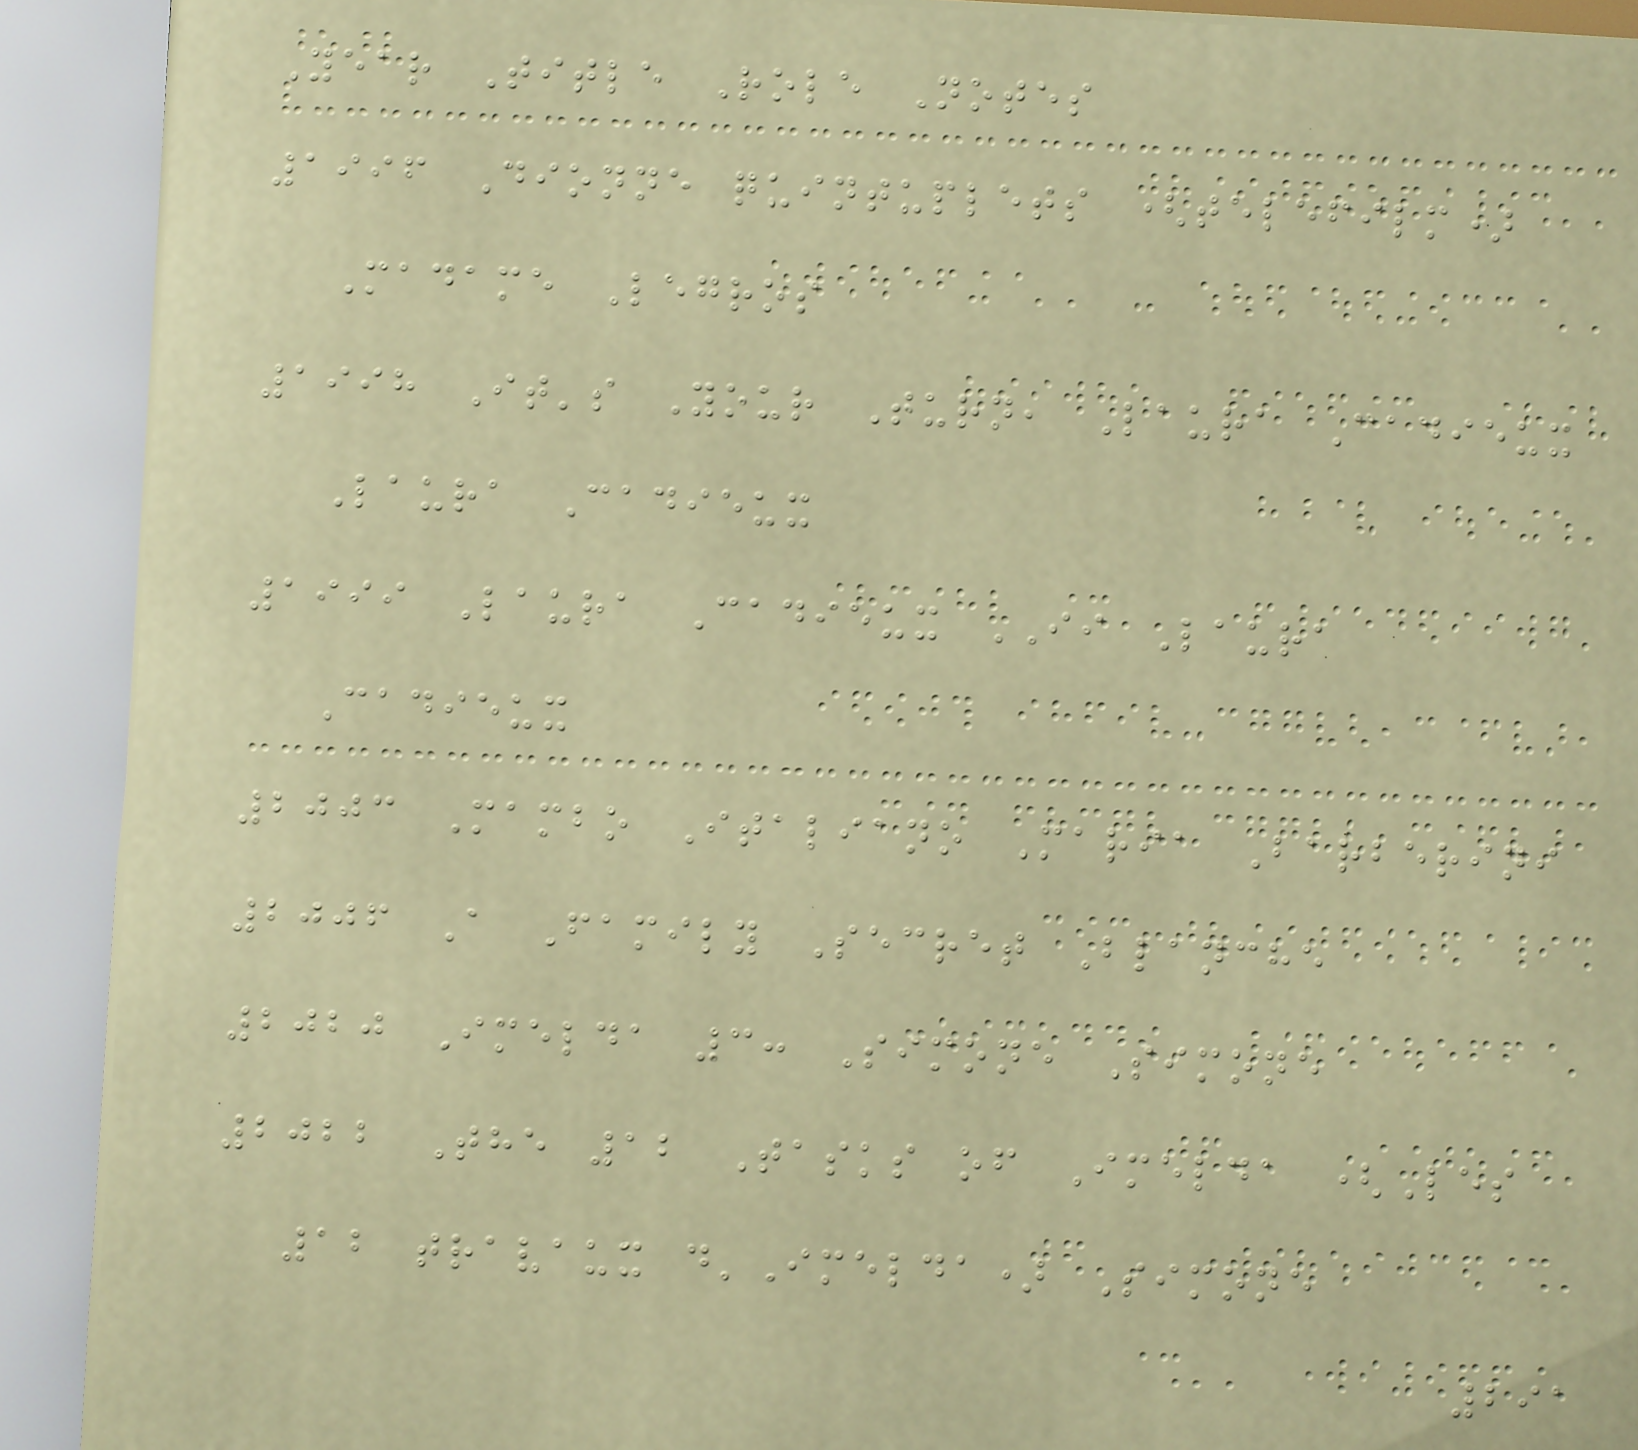Year Title Role Notes
1996 Dionne quintuplets (telefilm)
Madame Legros
1998 It's Your Turn, Laura Cadieux
Laura Cadieux
1999 Laura Cadieux II Laura
Cadieux
2003 Mambo Italiano Maria Barberini
2006 A Family Secret Blanche
2020 Imelda 3: Simone Simone
2022 The 12 Tasks of Imelda (Les
12 travaux d'Imelda) Simone
291
